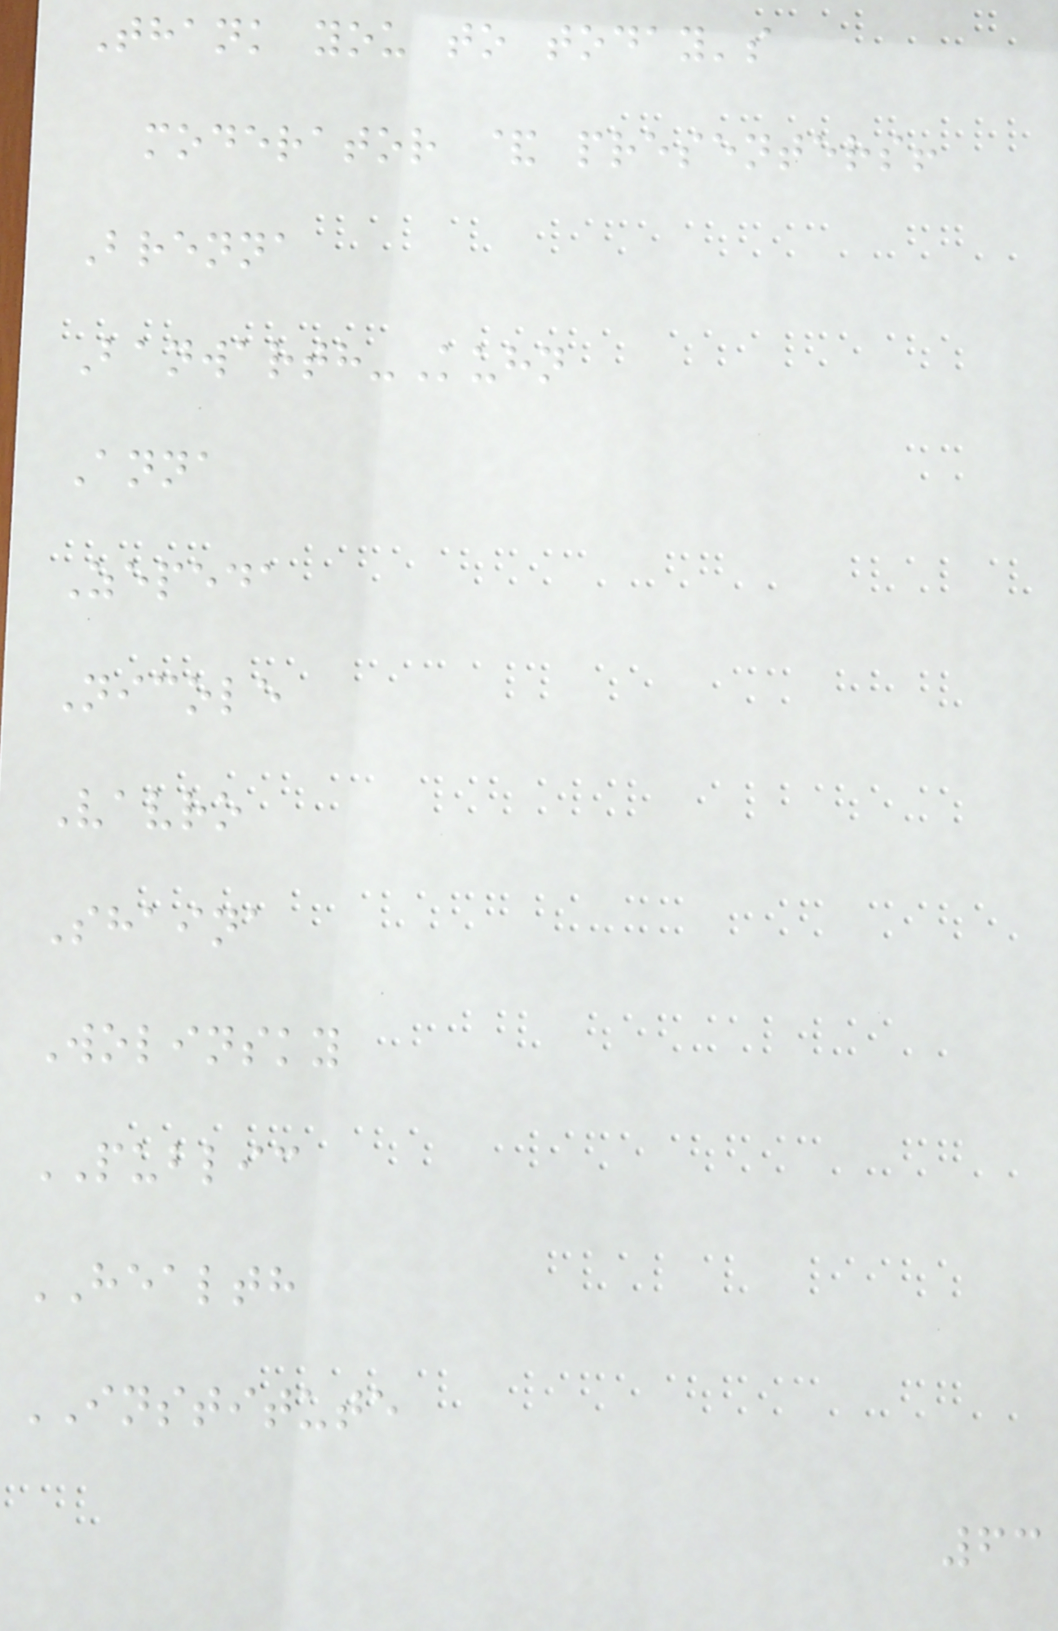Thank you to today's
moderator & presenters!
Brenna
Banwarth-Kuhn
Anna
Zepeda
Nicole
Vavro
Shaina
Wolinsky
PUBLIC
HEALTH
INSTITUTE
63
